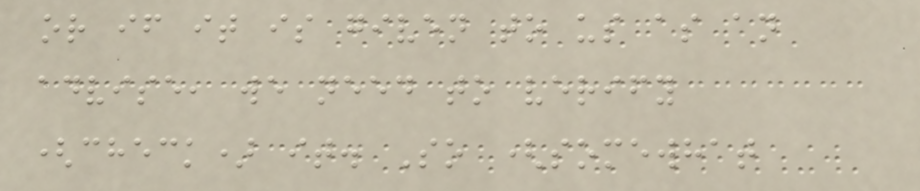or if it is given to us as an
advise, we need to verify
(check) it. So (somewhat
